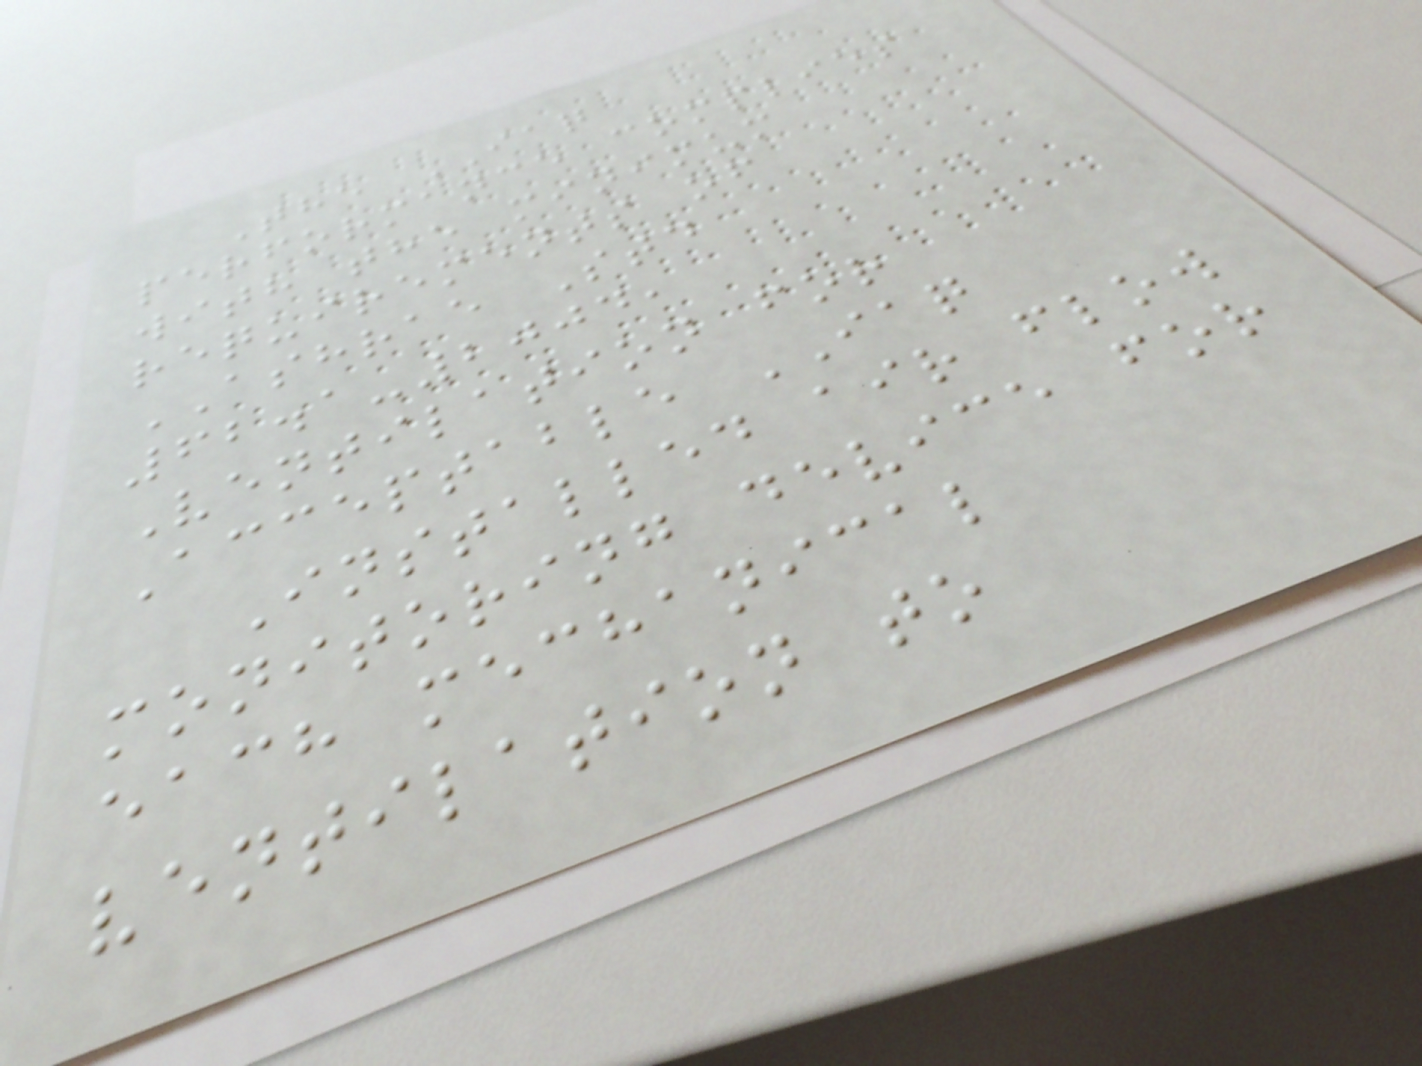The IAQ
performance complies
with the minimum
requirements of
ASHRAE Std
62.1-2004,
Ventilation for
Acceptable IAQ
Installed air flow
monitoring device for
each mechanical
ventilation to
